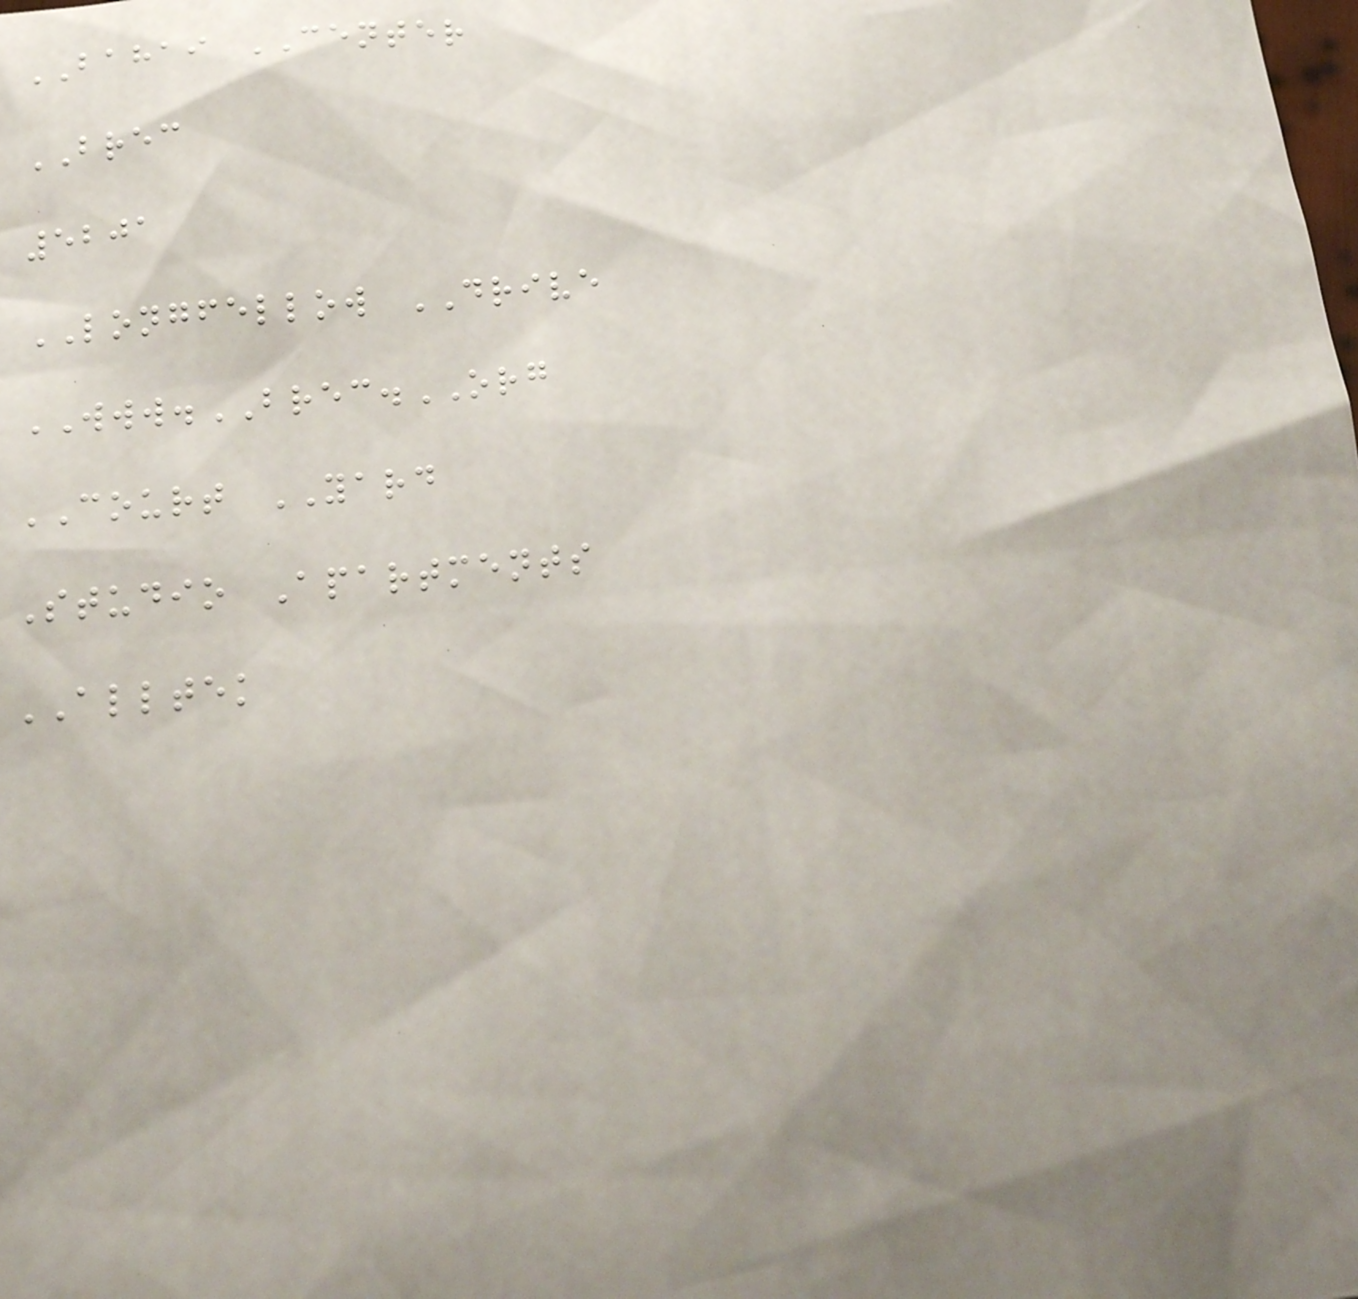BAHAI CENTER
BREC
5201
LONGFELLOW DRIVE
WWW.BREC.ORG
COURT YARD
Studio Apartments
ALLTEK
